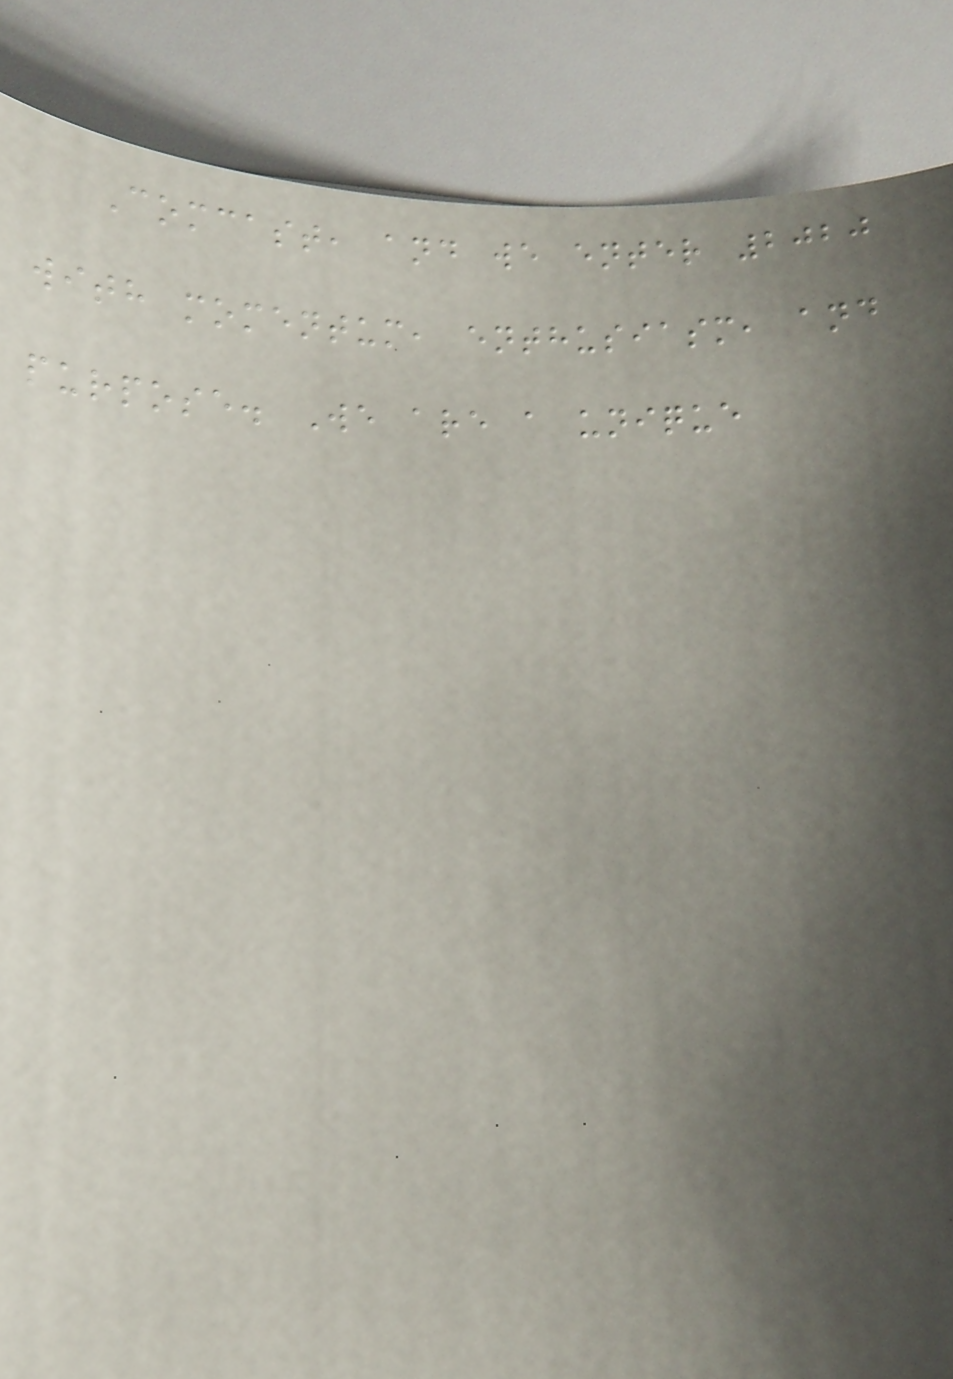Comcast, and we enter 2020
with momentum, enthusiasm, and
purpose. We are a unique
